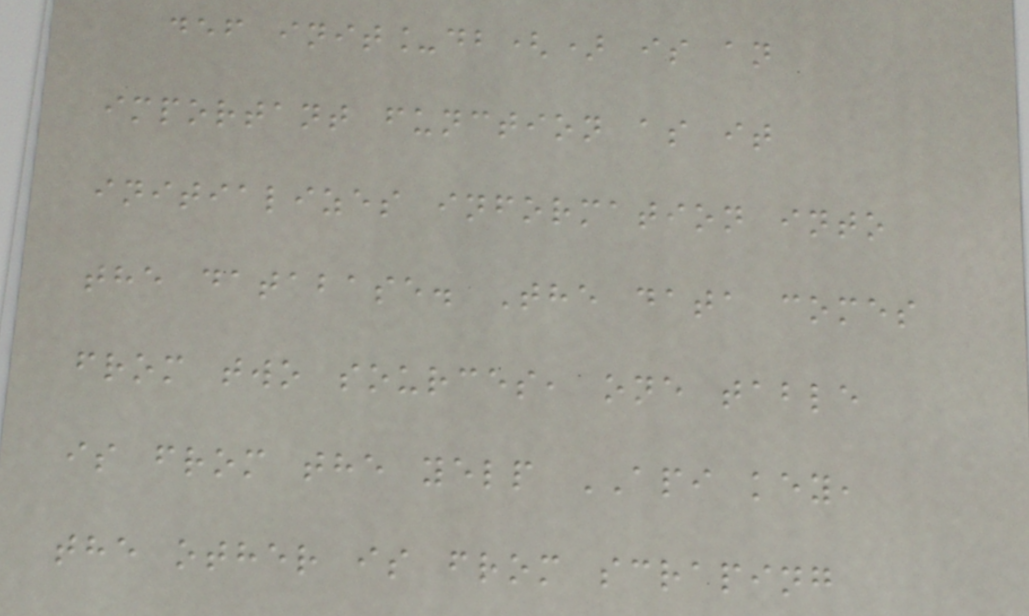def init_db() is an
important function as it
initializes information into
the database. The data comes
from two sources, one table
is from the yelp API key,
the other is from scraping
